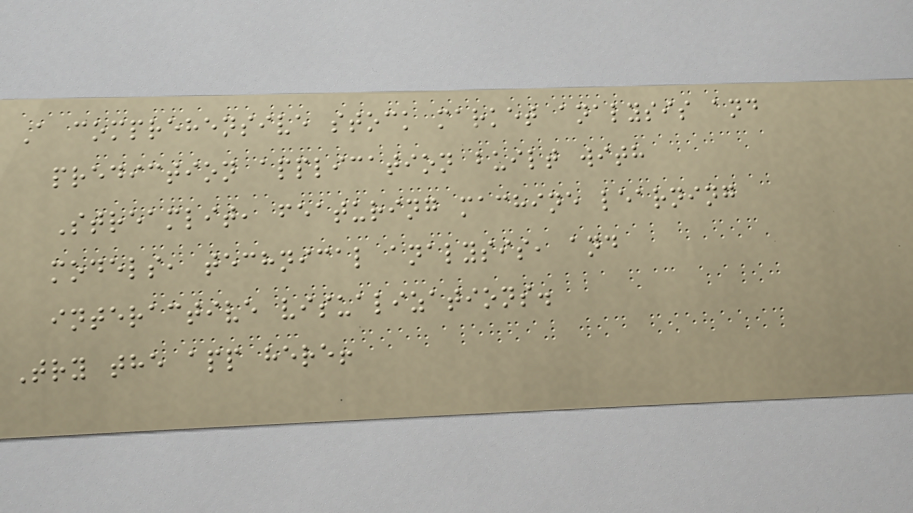A comprehensive stock market analysis and
prediction application built with
Streamlit, featuring machine learning
models, technical analysis, and
interactive visualizations.
Try the app here!
